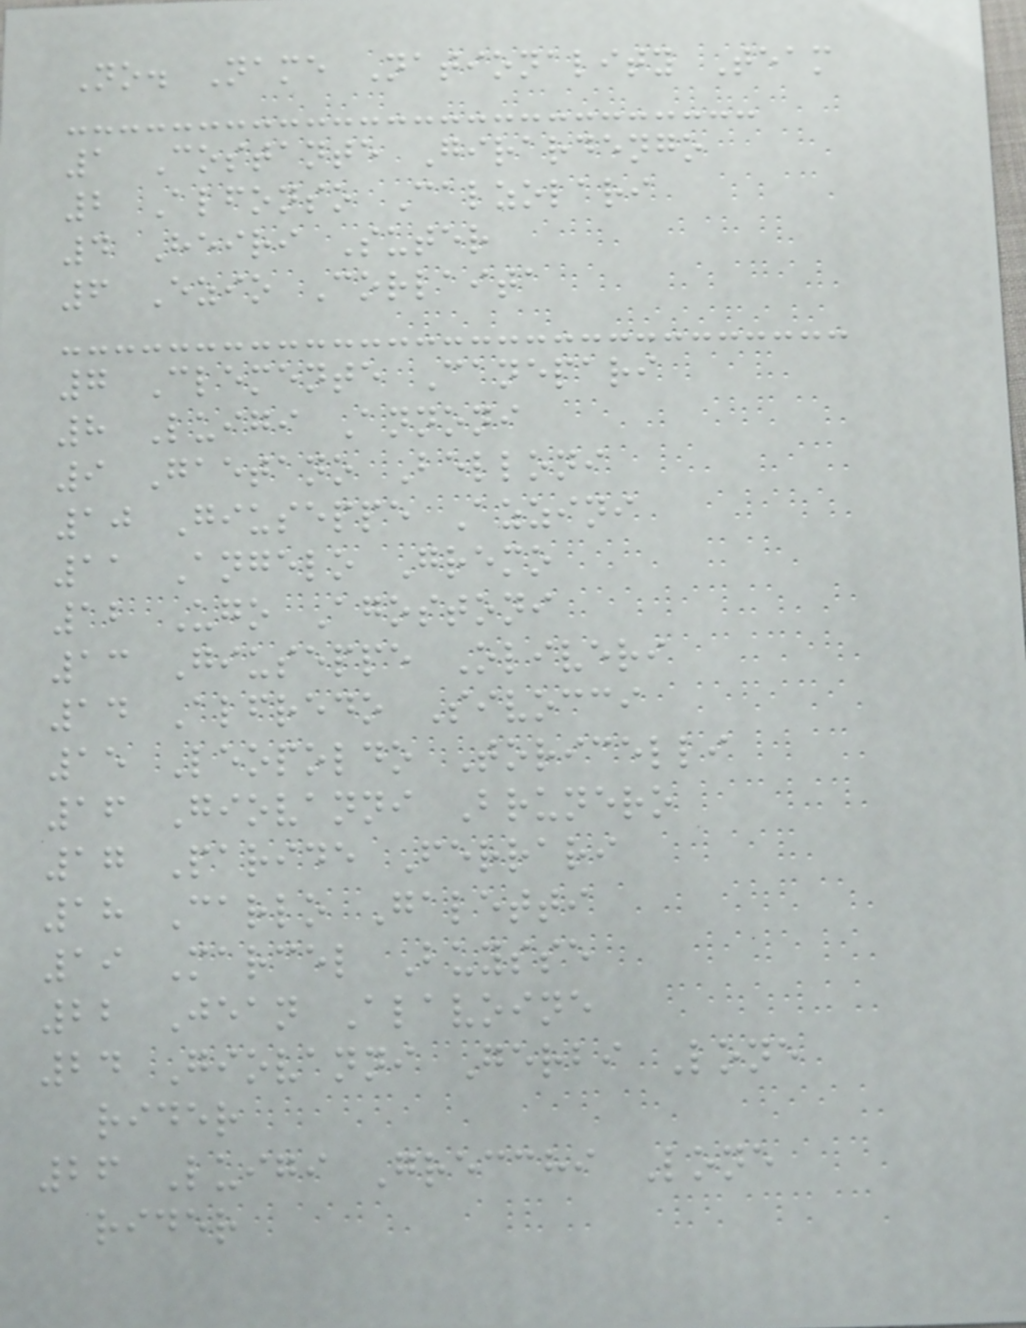No. Name Nationality Team
1 Costante Girardengo
2 Alfonso Calzolari
4 Heiri Suter
6 Ezio Corlaita
7 Clemente Canepari
8 Luigi Annoni
9 Gaetano Belloni
10 Giuseppe Azzini
11 Angelo Gremo
12 Ugo Agostoni
13 Giuseppe Oliveri
14 Alfredo Sivocci
15 Leopoldo Toricelli
16 Giovanni Brunero
17 Paride Ferrari
18 Carlo Galetti
19 Marcel Buysse
22 Jean Alavoine
24 Giovanni Gerbi Lone
rider
26 Luigi Grecchi Lone
rider
